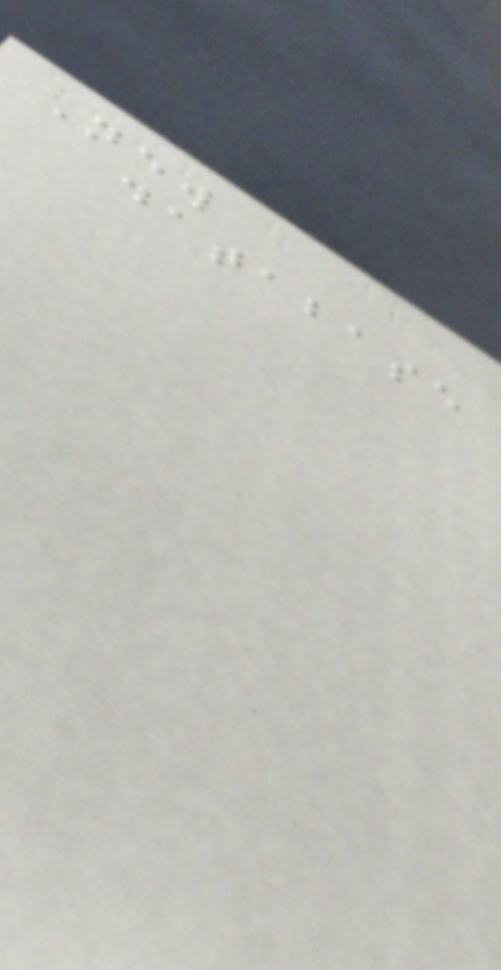New
database
